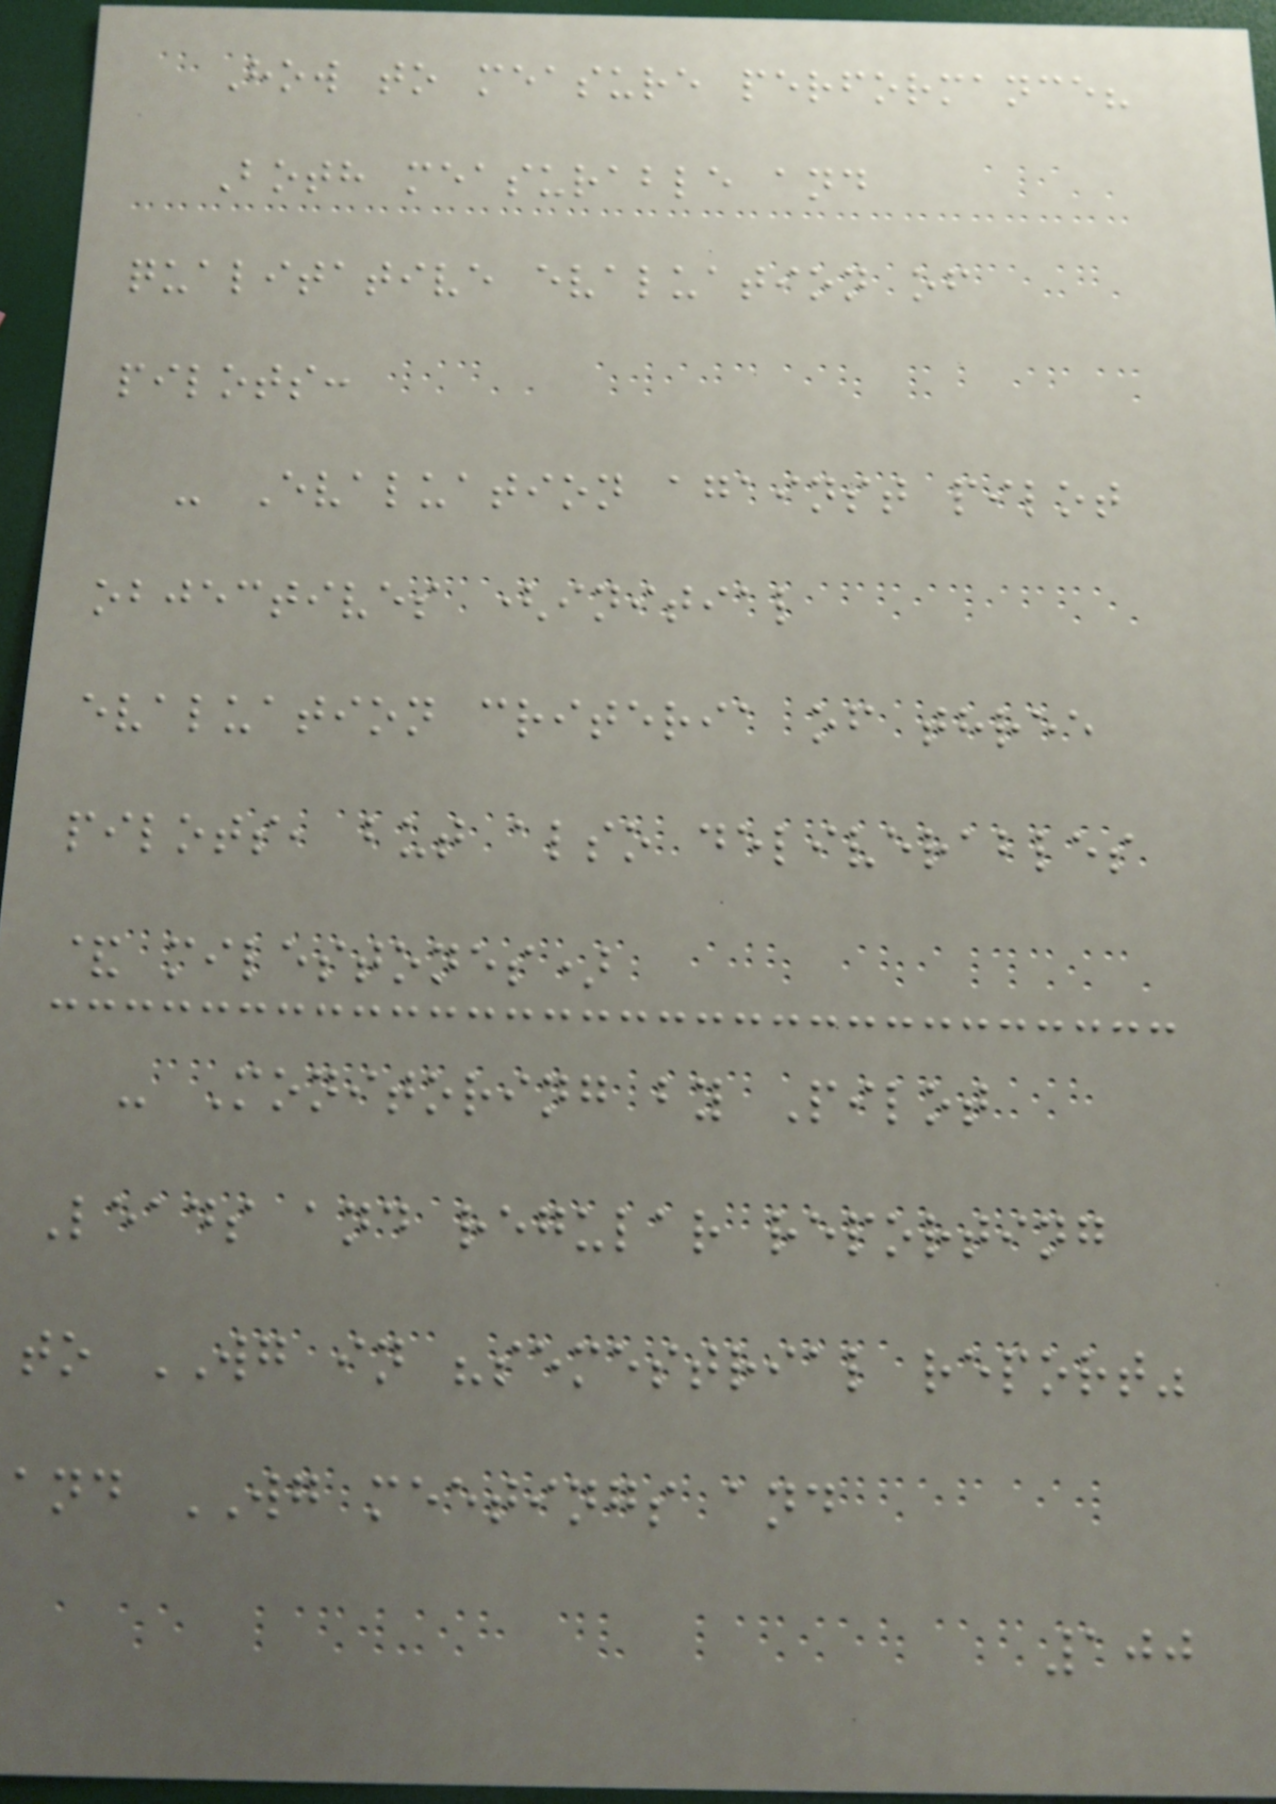How to measure performance?
Both measurable and
qualitative evaluation of
pilots:
- Evaluation against pilot
objectives (initial
evaluation criteria of three
pilots, but also deliverables
& milestones)
- Monitoring by Pilot
Leads and regular reporting
to WG in "semestrial report"
and WG meetings and
100
